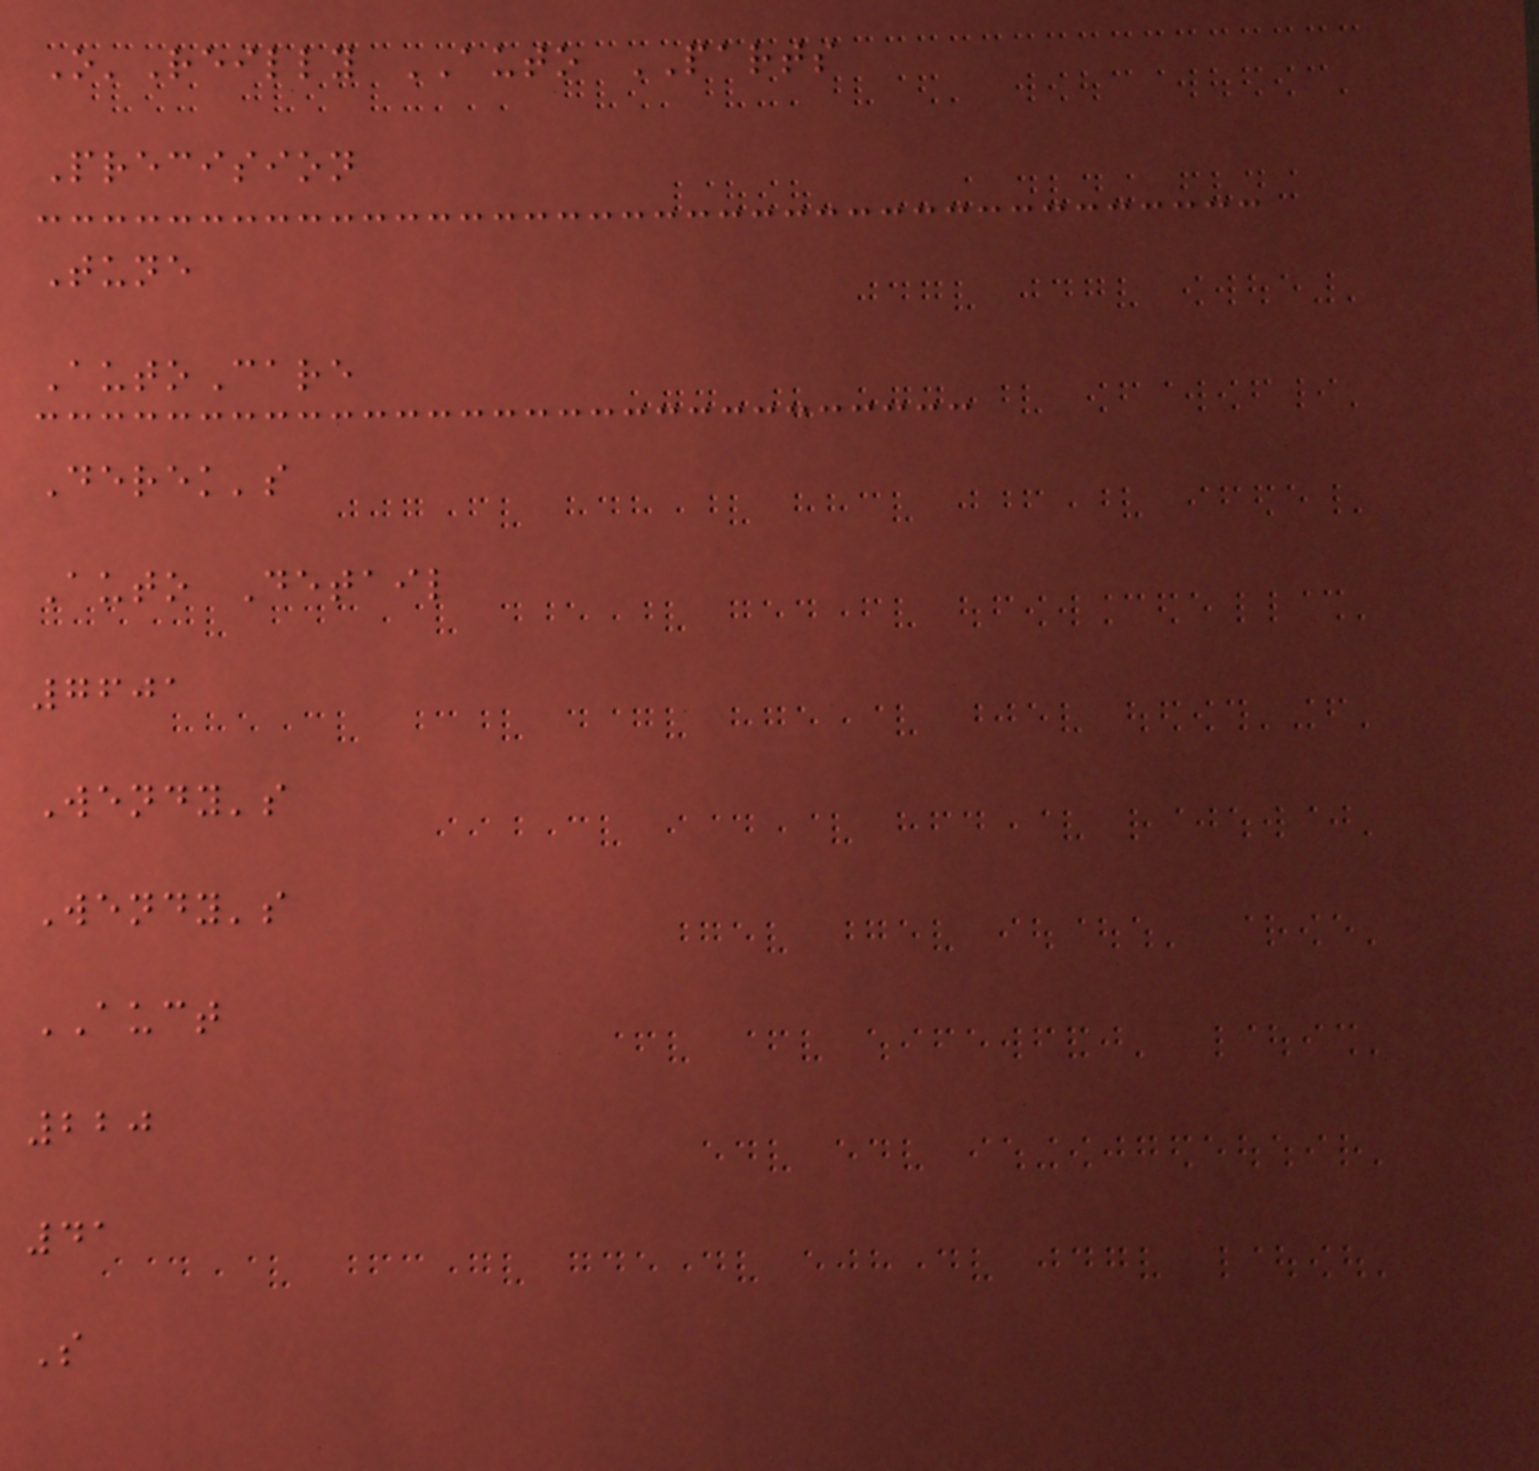O'Reilly AUTO PARTS
Precision
Tune
AutoCare
Derek's
Auto Detail
7601
Wendy's
Wendy's
AUCT
220
41
S
